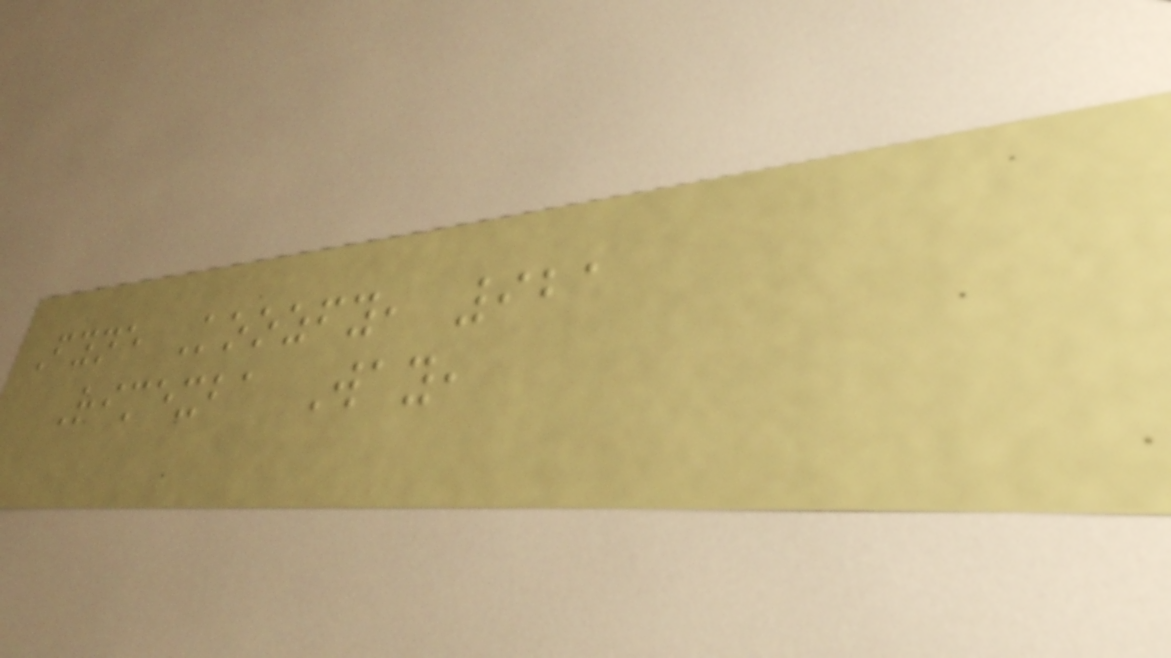Fyne Koozfy, 921
Rimexba Way,
